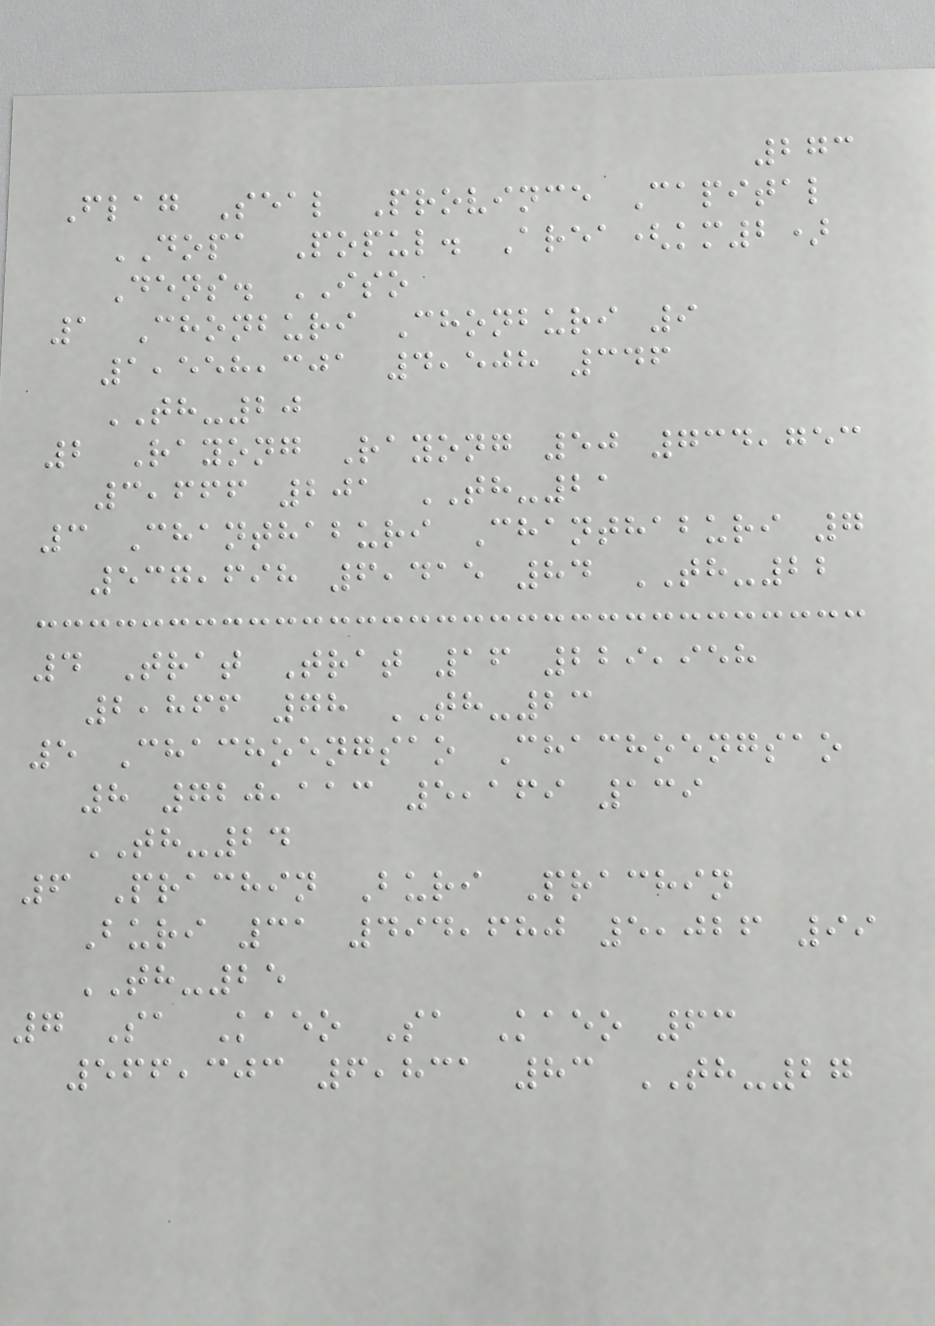273
Flag Seal Province Capital
DOPA Popul. Area(km2)
Dens. ISO
1 Chonburi Chonburi 9
1,558,301 4,508 346
TH-20
2 Rayong Rayong 50 734,753
3,666 201 TH-21
3 Chanthaburi Chanthaburi 7
537,698 6,415 84 TH-22
4 Trat Trat 16 229,958
2,866 78 TH-23
5 Chachoengsao Chachoengsao
8 720,113 5,169 139
TH-24
6 Prachin Buri Prachin
Buri 31 494,680 5,026 99
TH-25
7 Sa Kaeo Sa Kaeo 63
566,303 6,831 83 TH-27
